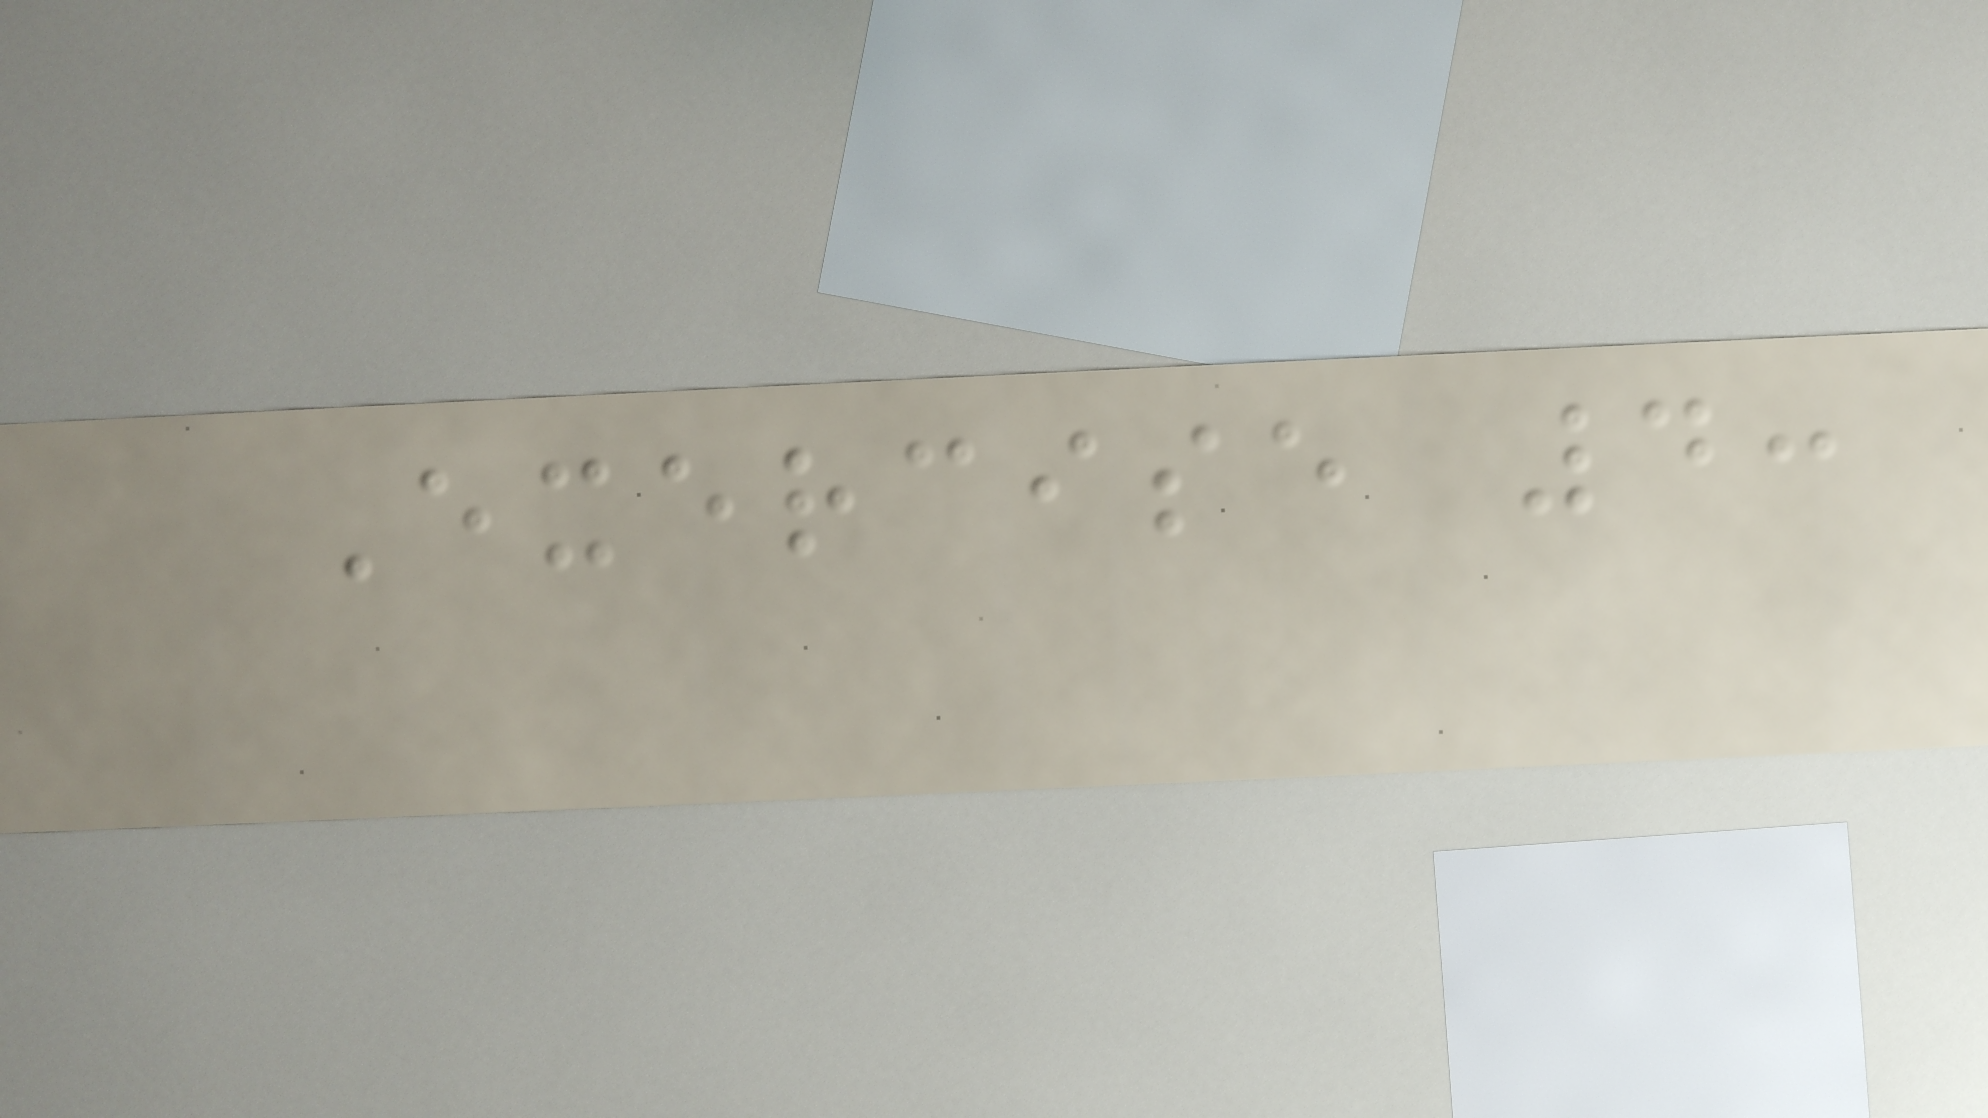Exercise 4:
